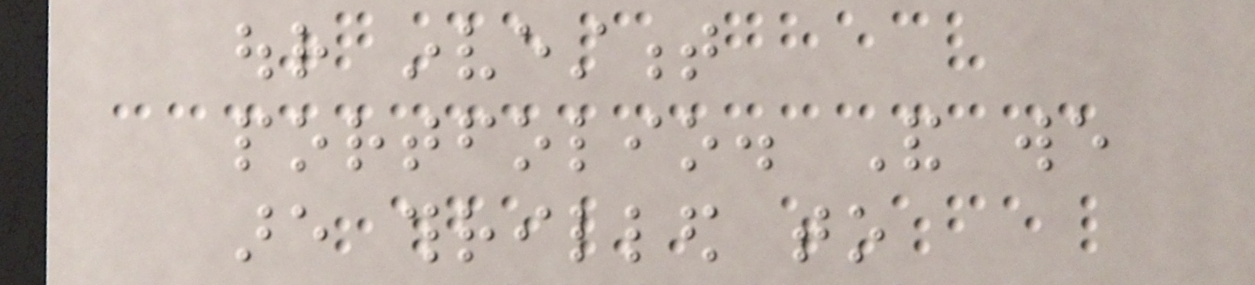our investment
portfolio. And we
are thrilled to
